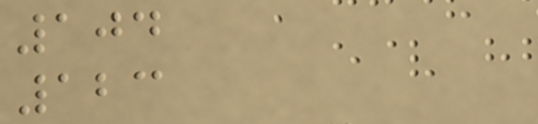104
123
